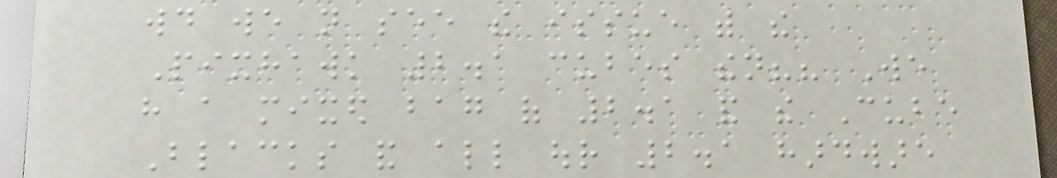would we not see the issue with the
Pixhawk 2.1 cubes then?? We
have a mixed bag of 2.1 and the Cube
Blacks and all our 2.1 hardware
